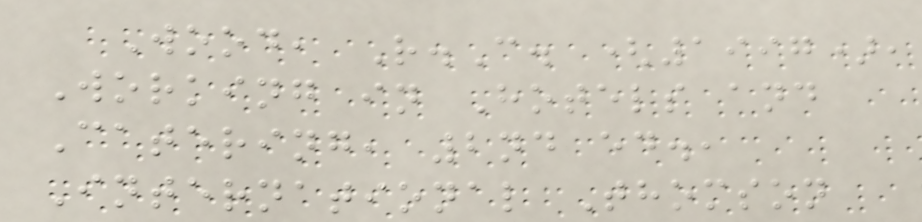Wood, R.C. (1997),
Working in Hotels and
Catering, 2nd ed.,
International Thomson
